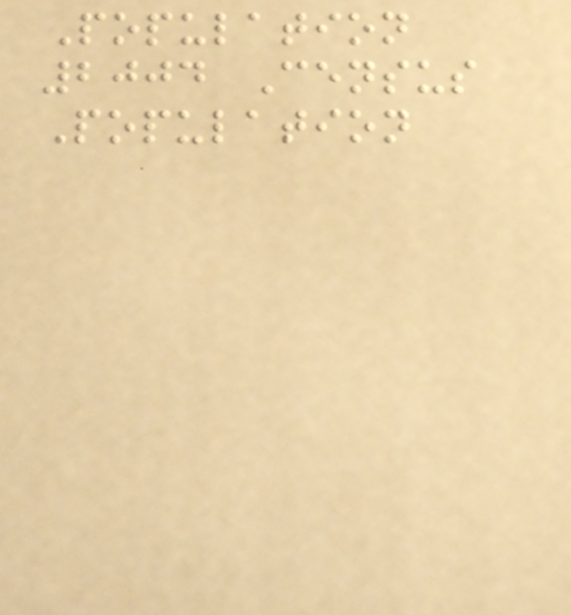Population
2004 Census
Population
